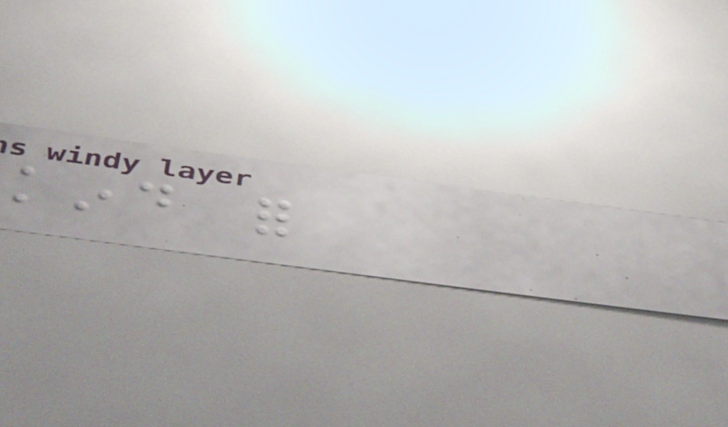kind for
